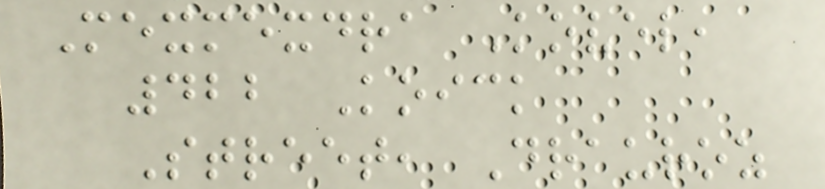Mexmexdra Kovel,
422 Koick
Street, Drauroz
